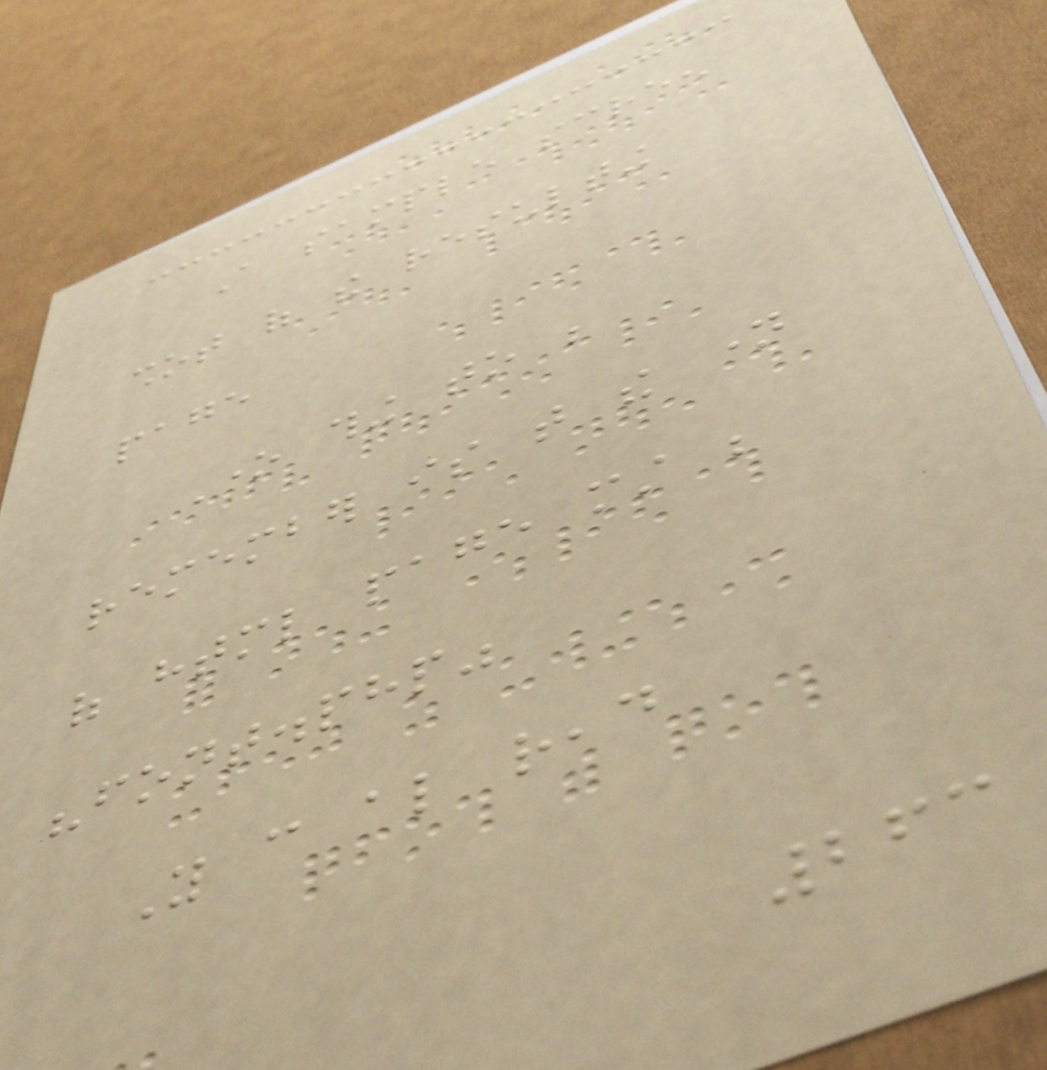A sample screen
shot of the resulting
page
One thing to be
remember is that the name
of html page must be
"font.php"
You can also read
263
